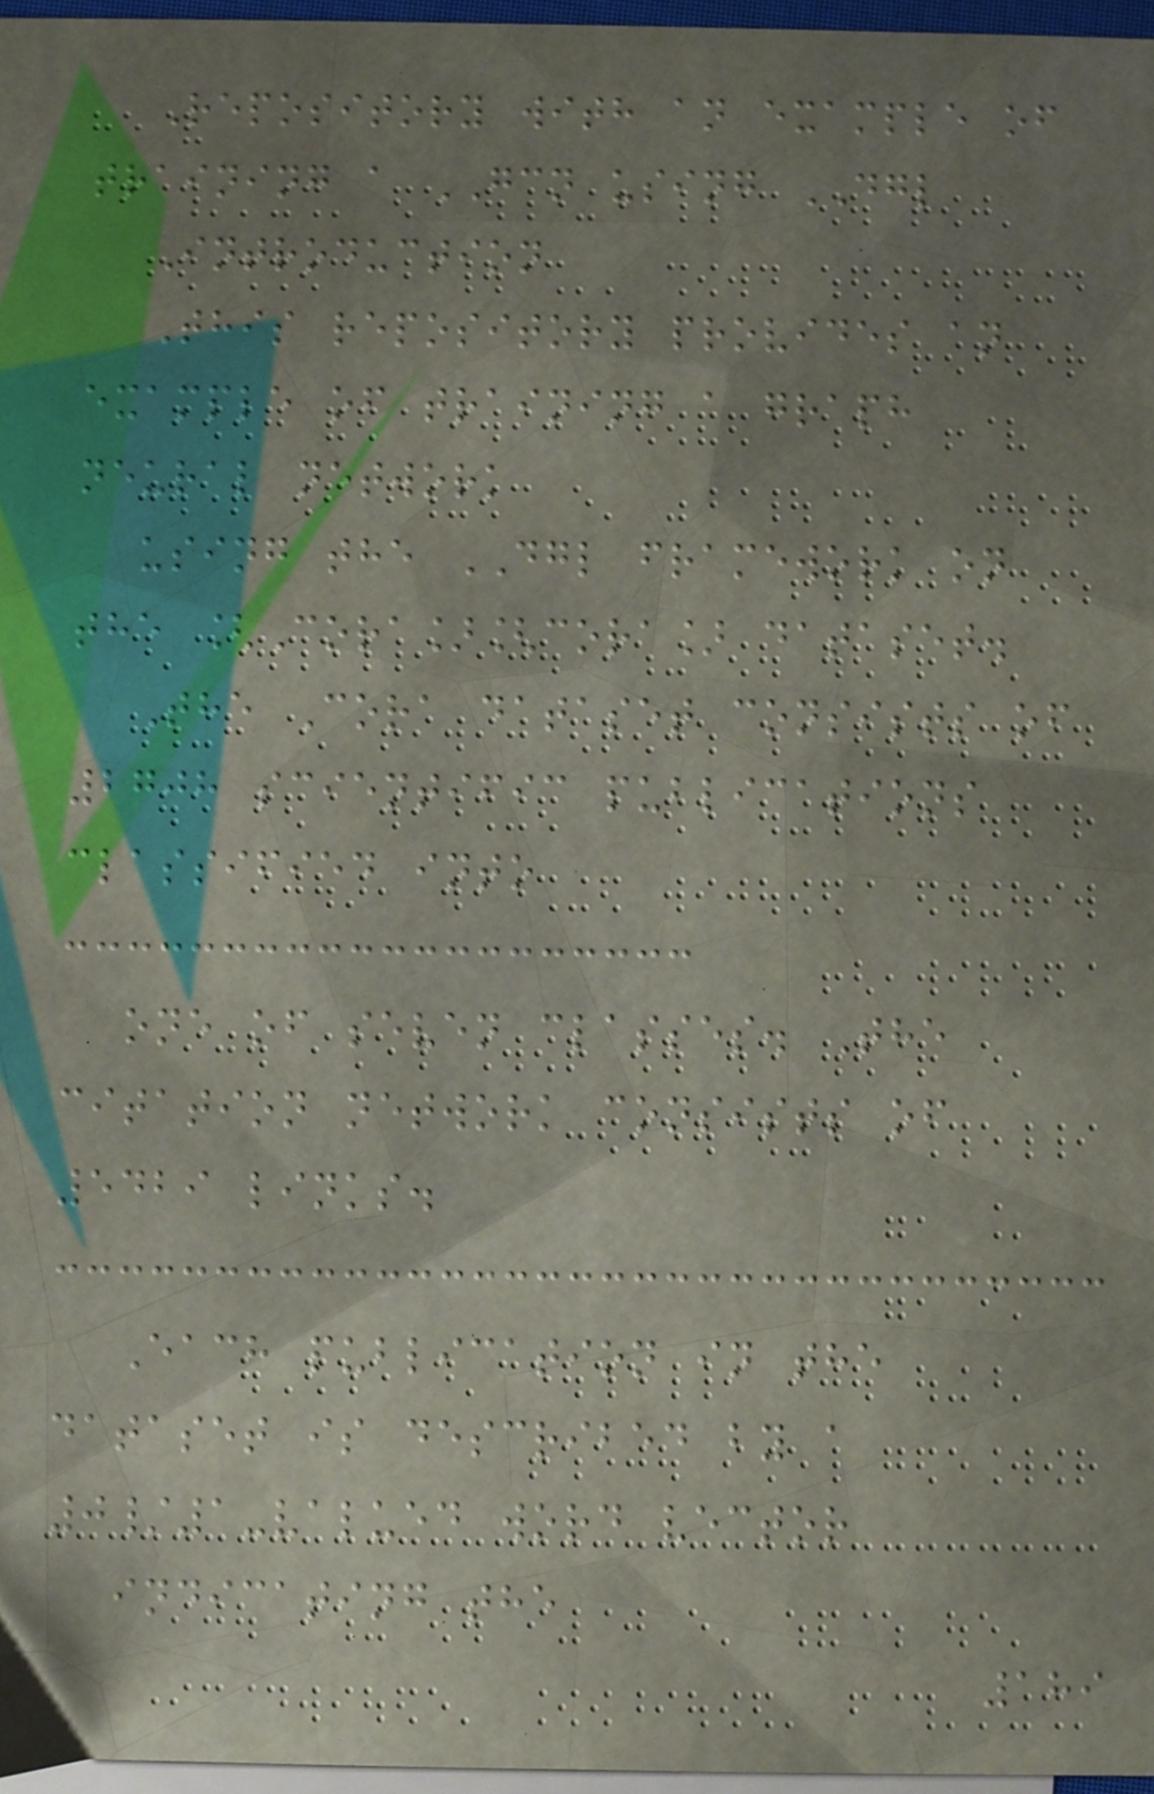Repository with an example of
training a GCN using DGL
Introduction
This repository provides an
example of training a graph
neural network
using the DGL framework on
the [Cora][cora] dataset.
The Cora dataset consists of
2708 scientific publications
classified into
one of seven classes. The
citation network consists of
5429 links.
Each publication in the
dataset is described by a
0/1-valued word vector
indicating the
189
